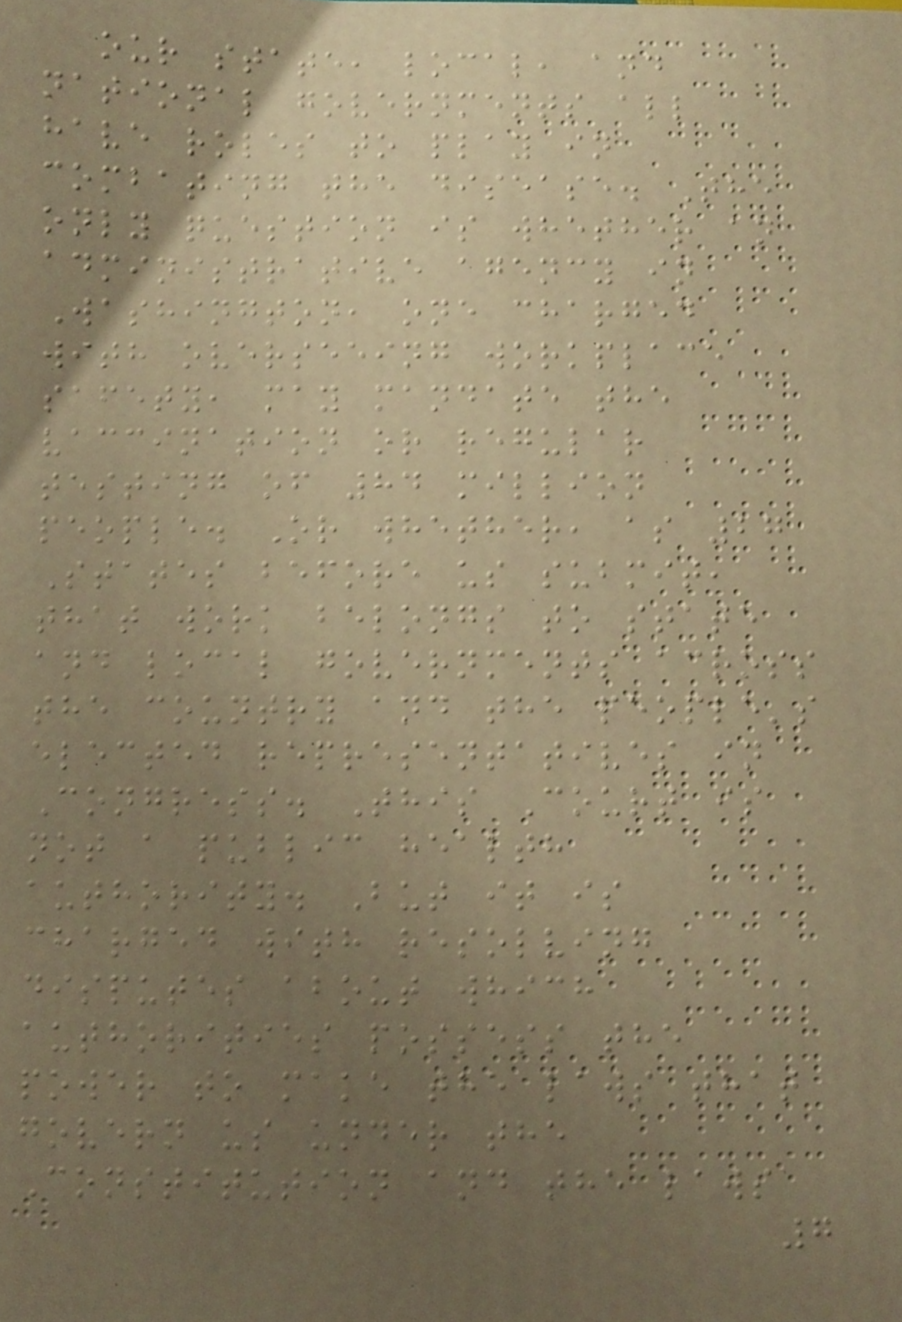our state, local, and
national governments all
have roles to play in
combating the disease. The
only question is whether an
administrative agency in
Washington, one charged
with overseeing workplace
safety, may mandate the
vaccination or regular
testing of 84 million
people. Or whether, as 27
States before us submit,
that work belongs to state
and local governments across
the country and the people's
elected representatives in
Congress. This Court is
not a public health
authority. But it is
charged with resolving
disputes about which
authorities possess the
power to make the laws that
govern us under the
Constitution and the laws
7
